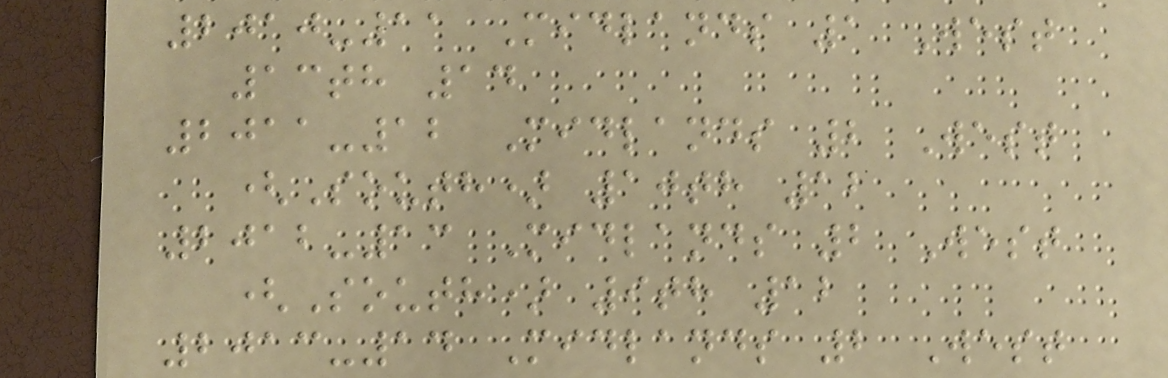2010-11 Midlands 1 West
13th 14
2011-12 Midlands 2 West
(South) 10th 12
2012-13 Midlands 2 West
(South) 9th 12
2013-14 Midlands 2 West
